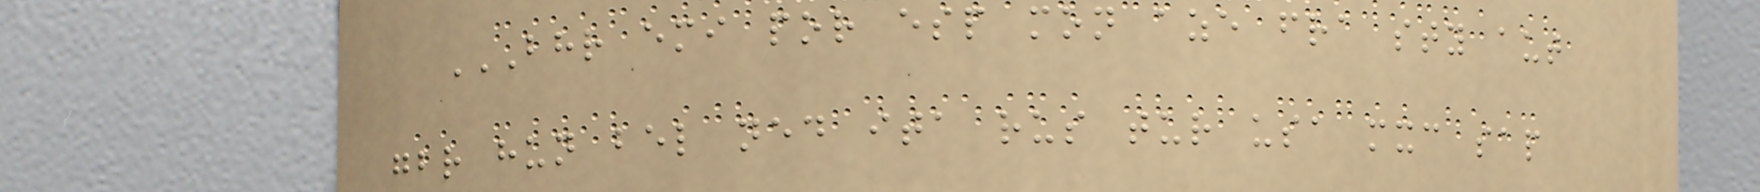BHR EMI POR ESP MON AZE FRA STY AUT
GBR HUN BEL NED ITA RUS TUR USA MXC SAP
